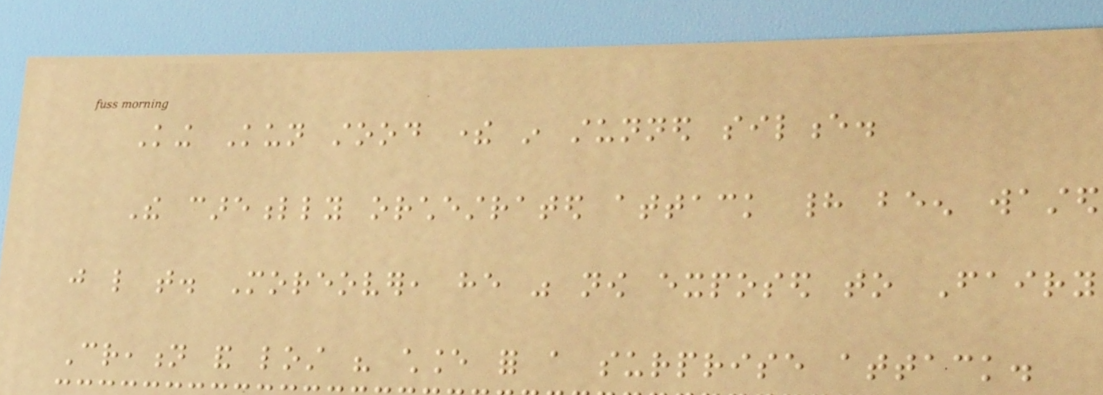King Kun stood there in stunned silence.
The carefully orchestrated attack had been wasted
just like that. Moreover, he was now exposed to Fairy
Creation and lost his chance for a surprise attack.
